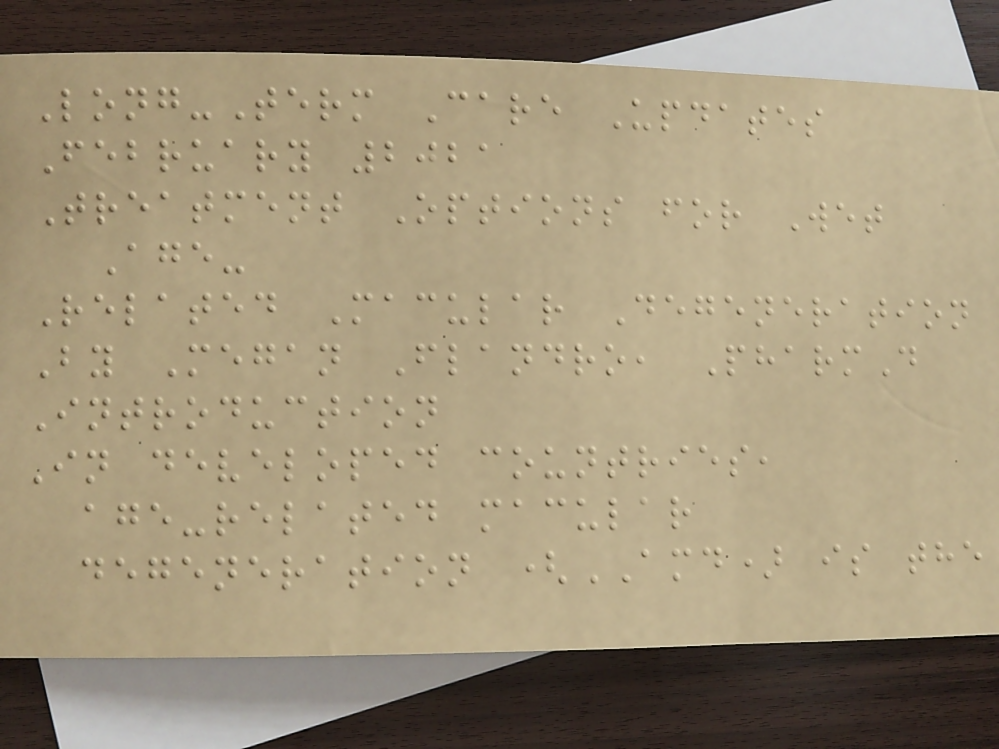Long-Term Care Updates
February 2021
Treatment Options for Wet
Age-
Related Macular Degeneration
By Megan Flandro, PharmD
Introduction
In developed countries,
age-related macular
degeneration (AMD) is the
